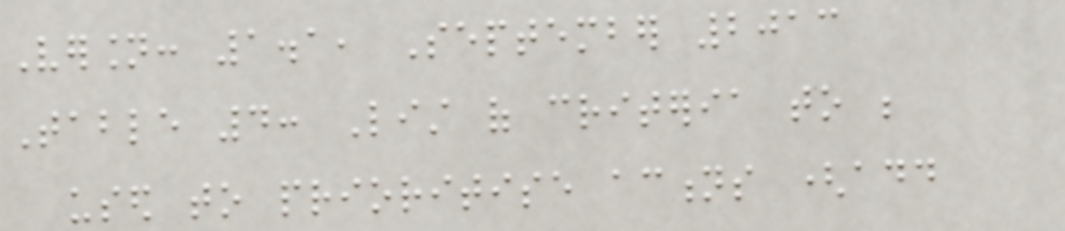Version: 1.1, September 2013
Table 4: List of criteria to be
used to prioritise actions (add
